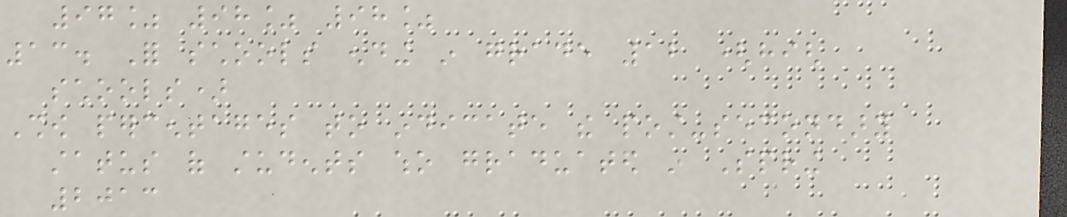97% 98% 98%
13. For schools ending in grade 12 (high
schools)
Show percentages to indicate the post-secondary
status of students who graduated in Spring
2013
